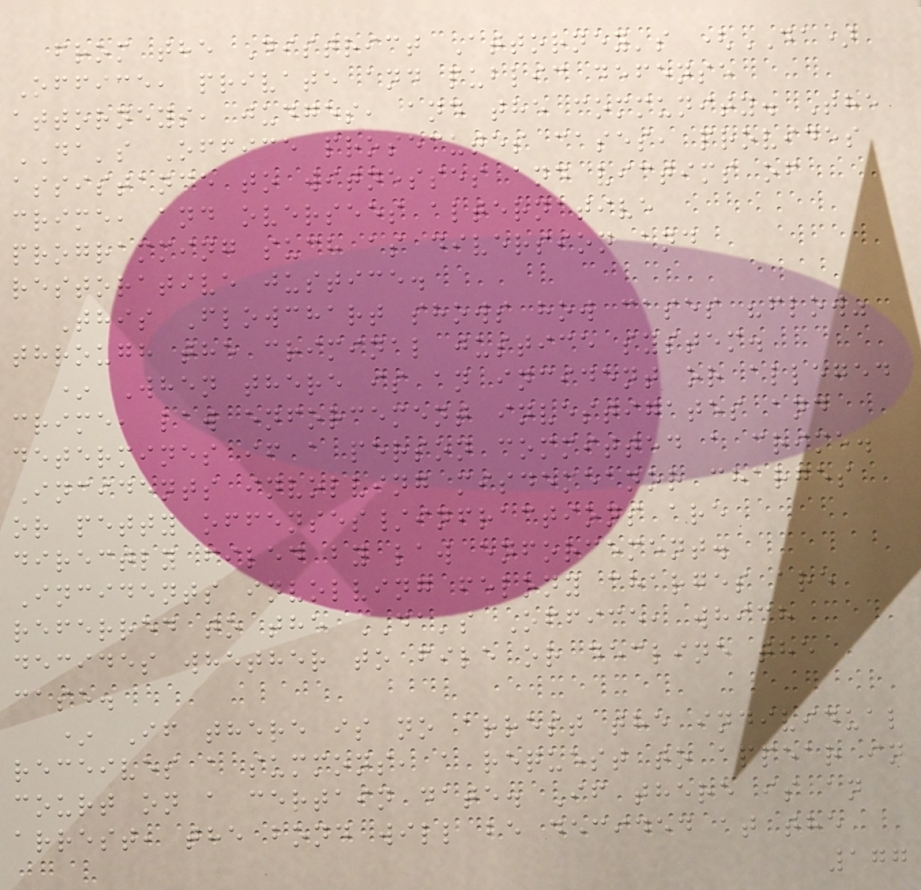from the District Attorney's (DA)
Office, private and public defense
attorneys, judges, and the community. The
DA's Office prosecutes cases, provides
assistance to witnesses and victims of
crime, and oversees alternative
programming such as diversion and
restorative justice.
This Flowchart shows how cases "flow"
through the criminal justice system.
* When there is an incident or alleged
crime, law enforcement investigates and
determines if a person committed a crime.
Incidents involving misdemeanor charges
or petty offenses/infractions are
directly filed by law enforcement.
Incidents involving felony charges are
referred to the DA's Office, which
decides whether to file or decline the
case.
* If there is no arrest the individual
receives a summons, a request to appear in
court on a certain date. If there is an
arrest, the bond will be decided at the
177
